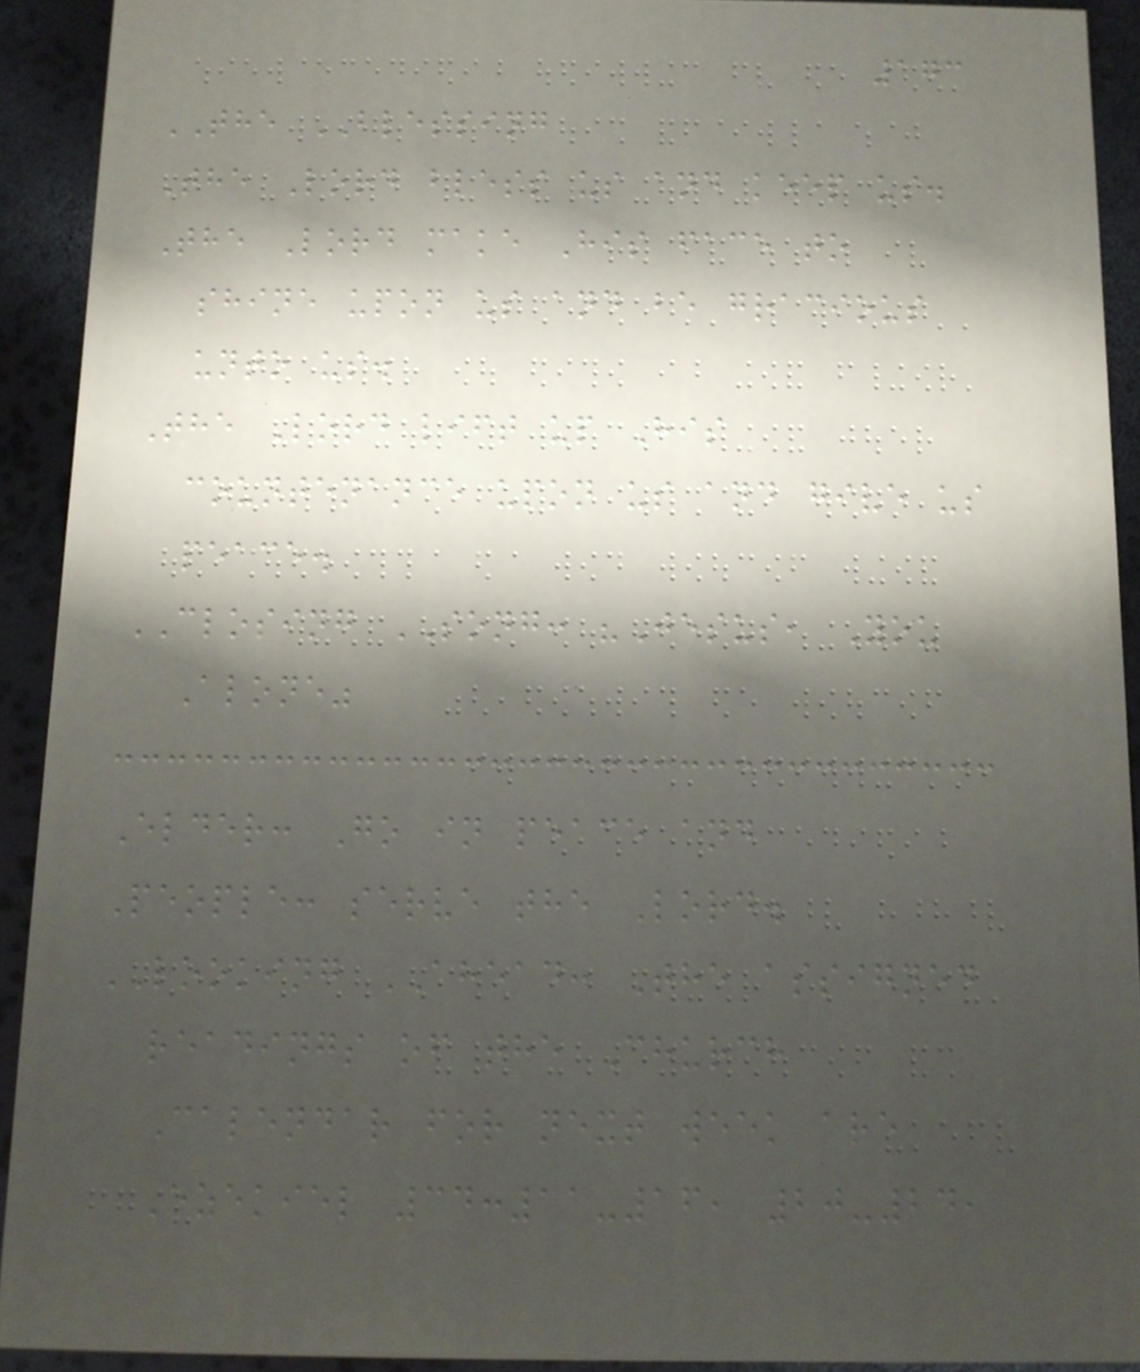173
THE BLESSING
The Lord bless us and keep us.
The Lord make His face to
shine upon us and be gracious
unto us.
The Lord lift up His
countenance upon us and give us
peace.
CLOSING SONG: "Jesus, You
Alone"
Elder: Go in peace and
People: serve the Lord.
LOOKING AHEAD: The assigned
readings of the Church
Calendar for next week are
Ezekiel 34:11-16, 20-24,
